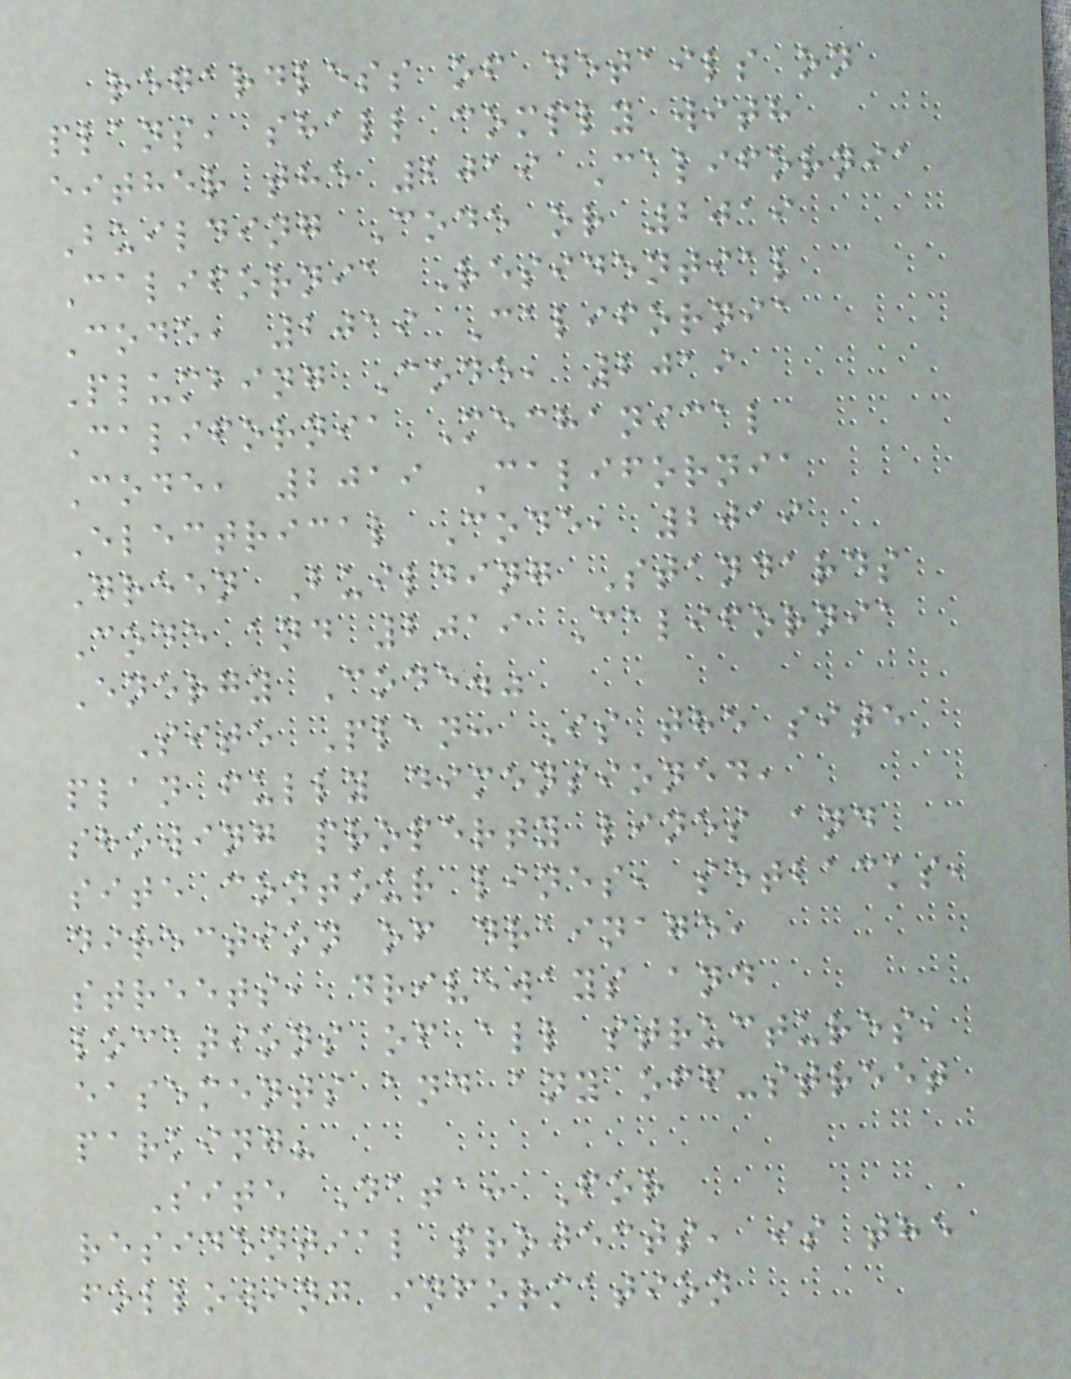regardless of details on
plans, shall comply with
either the 2019 California
Building Code or 2019
California Residential
Code, 2019 California
Plumbing Code, 2019
California Mechanical
Code, 2019 California
Electrical Code, 2019
Green Building Standards
Code and 2019 California
Energy Code."
Site Plan: Is the site
plan fully dimensioned,
showing property lines and
site contour lines, setbacks,
direction of drainage,
streets, driveways and
locations of all structures,
easements and any off-street
parking?
Site Data: For
residential projects, is the
following information
